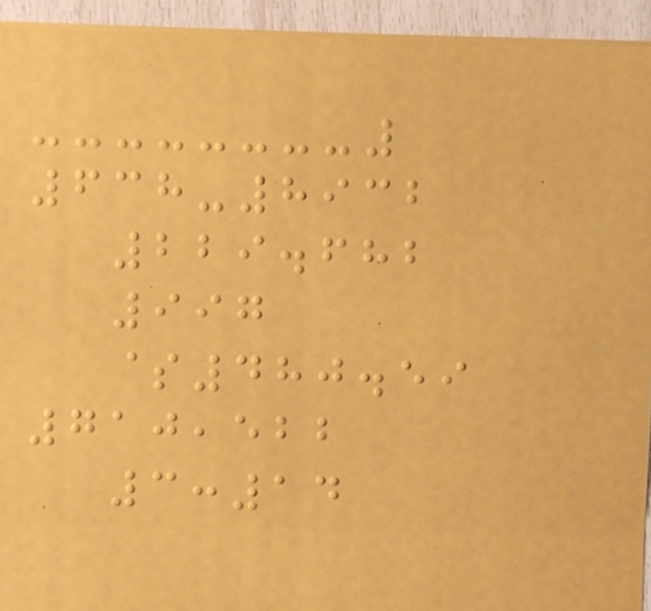638-8932
229.682
997
$480.59
710,522
3:14
